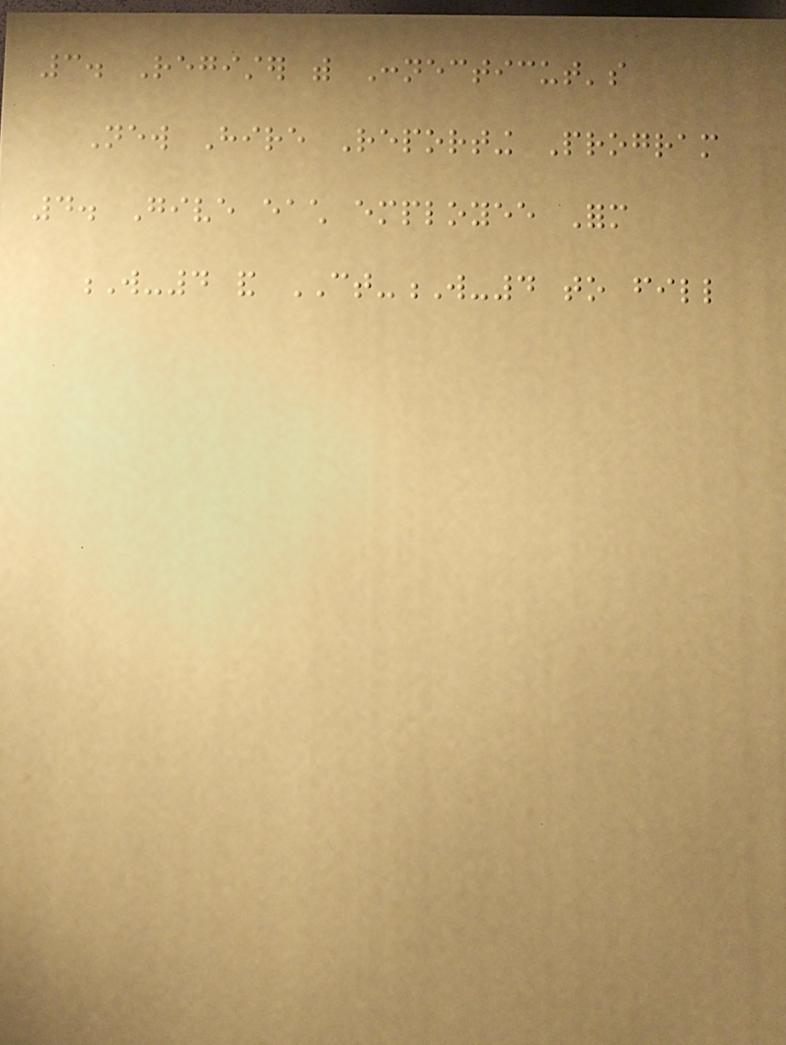3. Register with Connecticut's
New Hire Reporting Program
4. Give each employee Form
W-4 and CT-W-4 to fill
